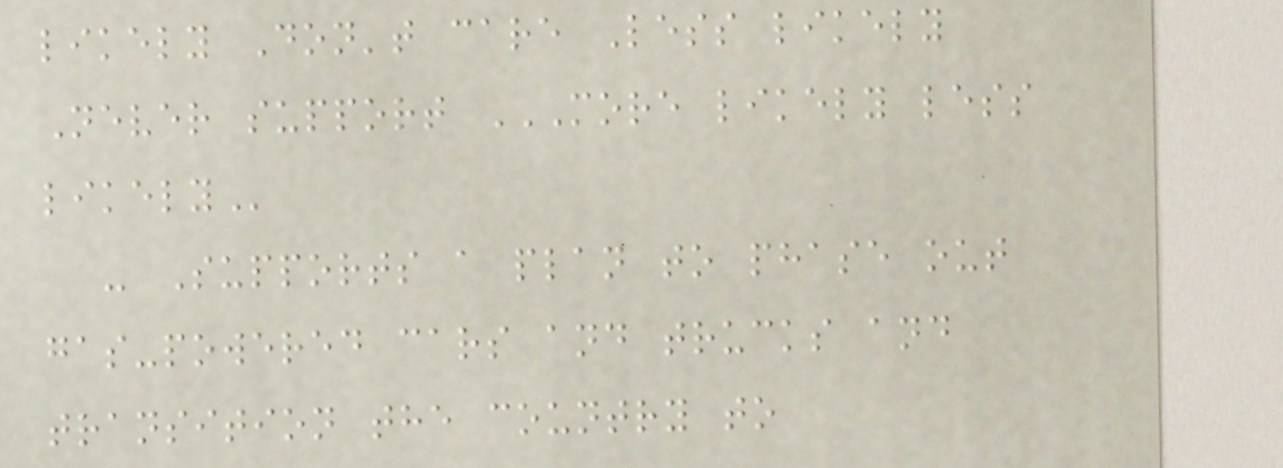likely Don't care Less likely
Never support MORE LIKELY LESS
LIKELY
- Supports a plan to phase out
gas-powered cars and trucks and
transition the country to
